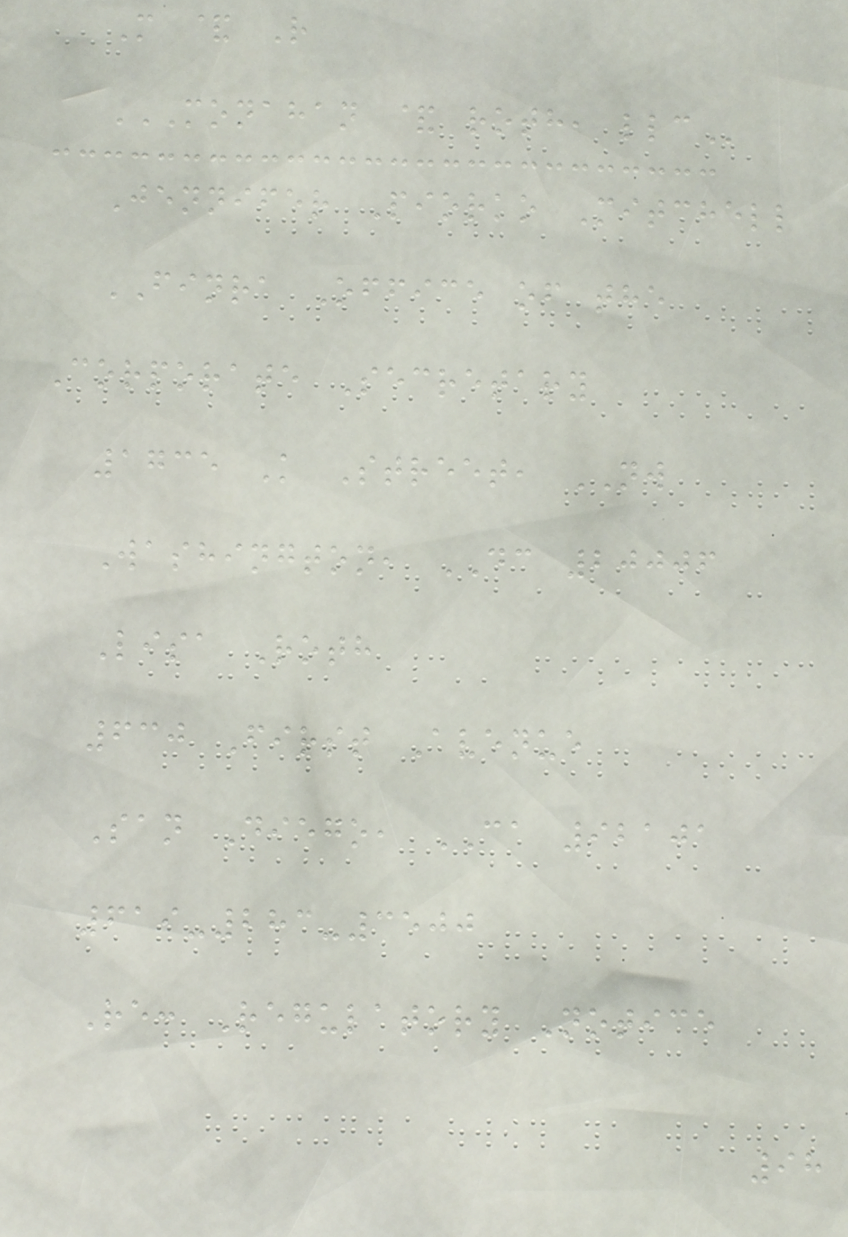M & R
MONAHAN & ROTH, LLC
Jennifer Piorko Mitchell
FINRA Office of the
Corporate Secretary
1735 K Street, NW
Washington, DC 20006
Lisa Roth
630 First Avenue
San Diego, CA 92101
619-283-3500
Re: Regulatory Notice
98
